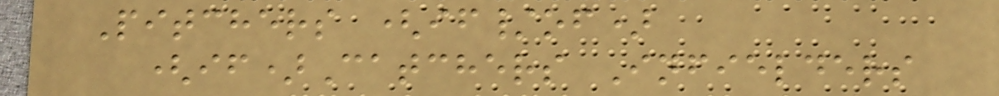Pitchers (if/of)
(if)Catchers Infielders
